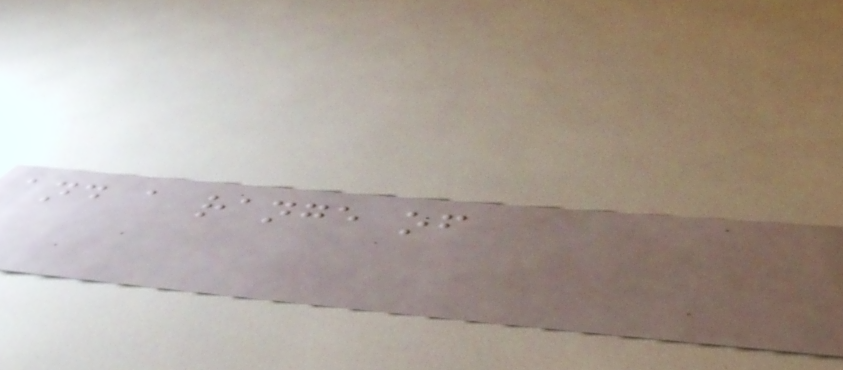and a range of
